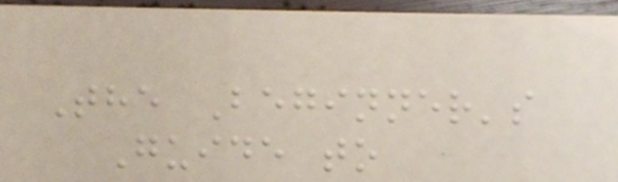The Beginner's
Guide to
